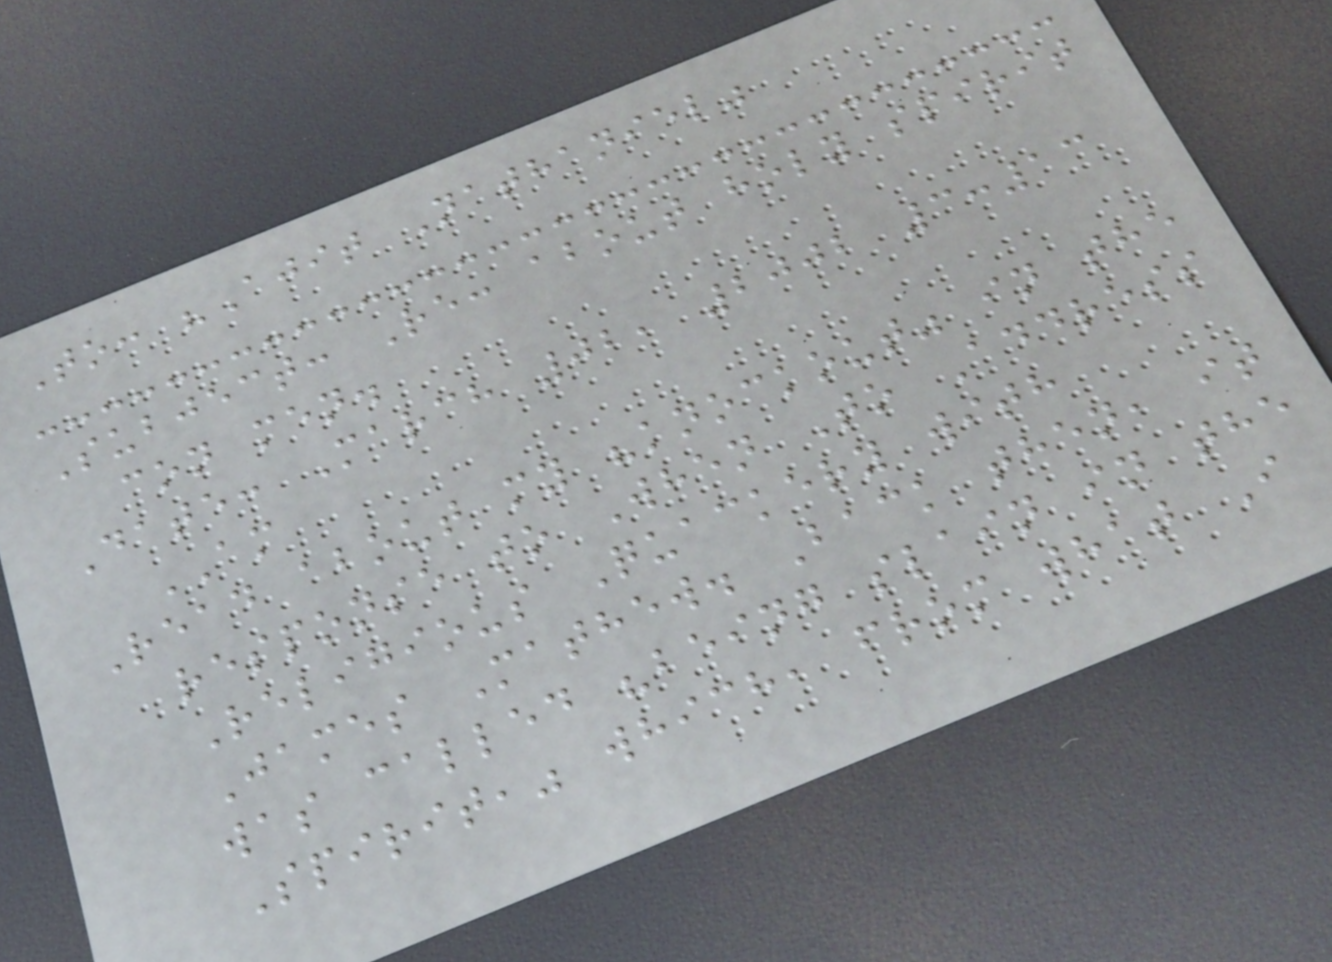To: "Ajit Nathaniel"
Subject: Re: about holy spirit
con men.
Date: March 02, 2002 3:13
AM
Read about my "knockout" in the
response to When To Address
Religious Quackery with
James Mathew. Back then, it
was called "being slain in the
Spirit," which, from what I
